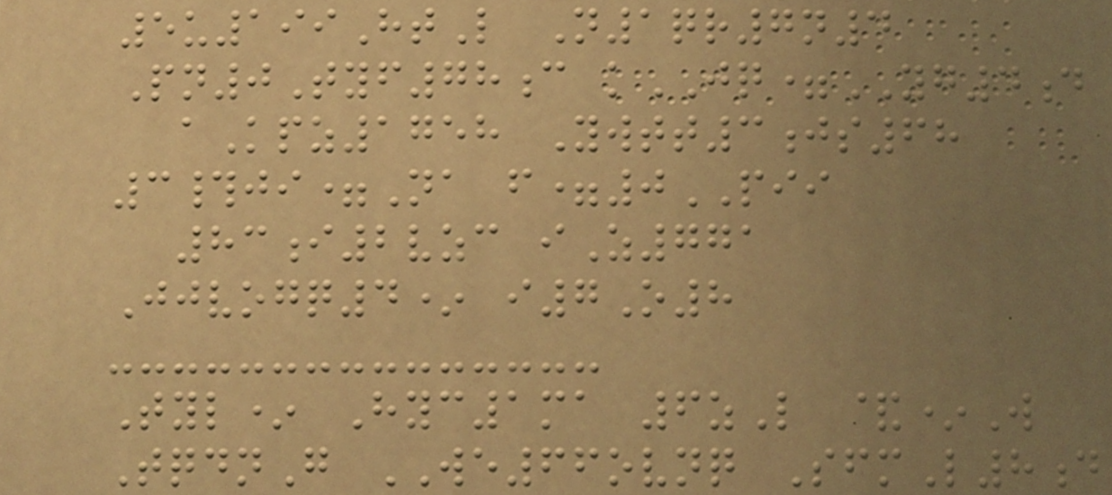5u199HtL N1qr7n4
Pn0Tyf78c kJQ=YG4d
aKpz1758 Ywtt3js68
3#ji=Na f=0PII
83i2vzc iZ771
Jjvogq4* i7O8
Tyl* Hyc1ma 6zL &*W
TqdnG WE66ovnq SfmL8d
